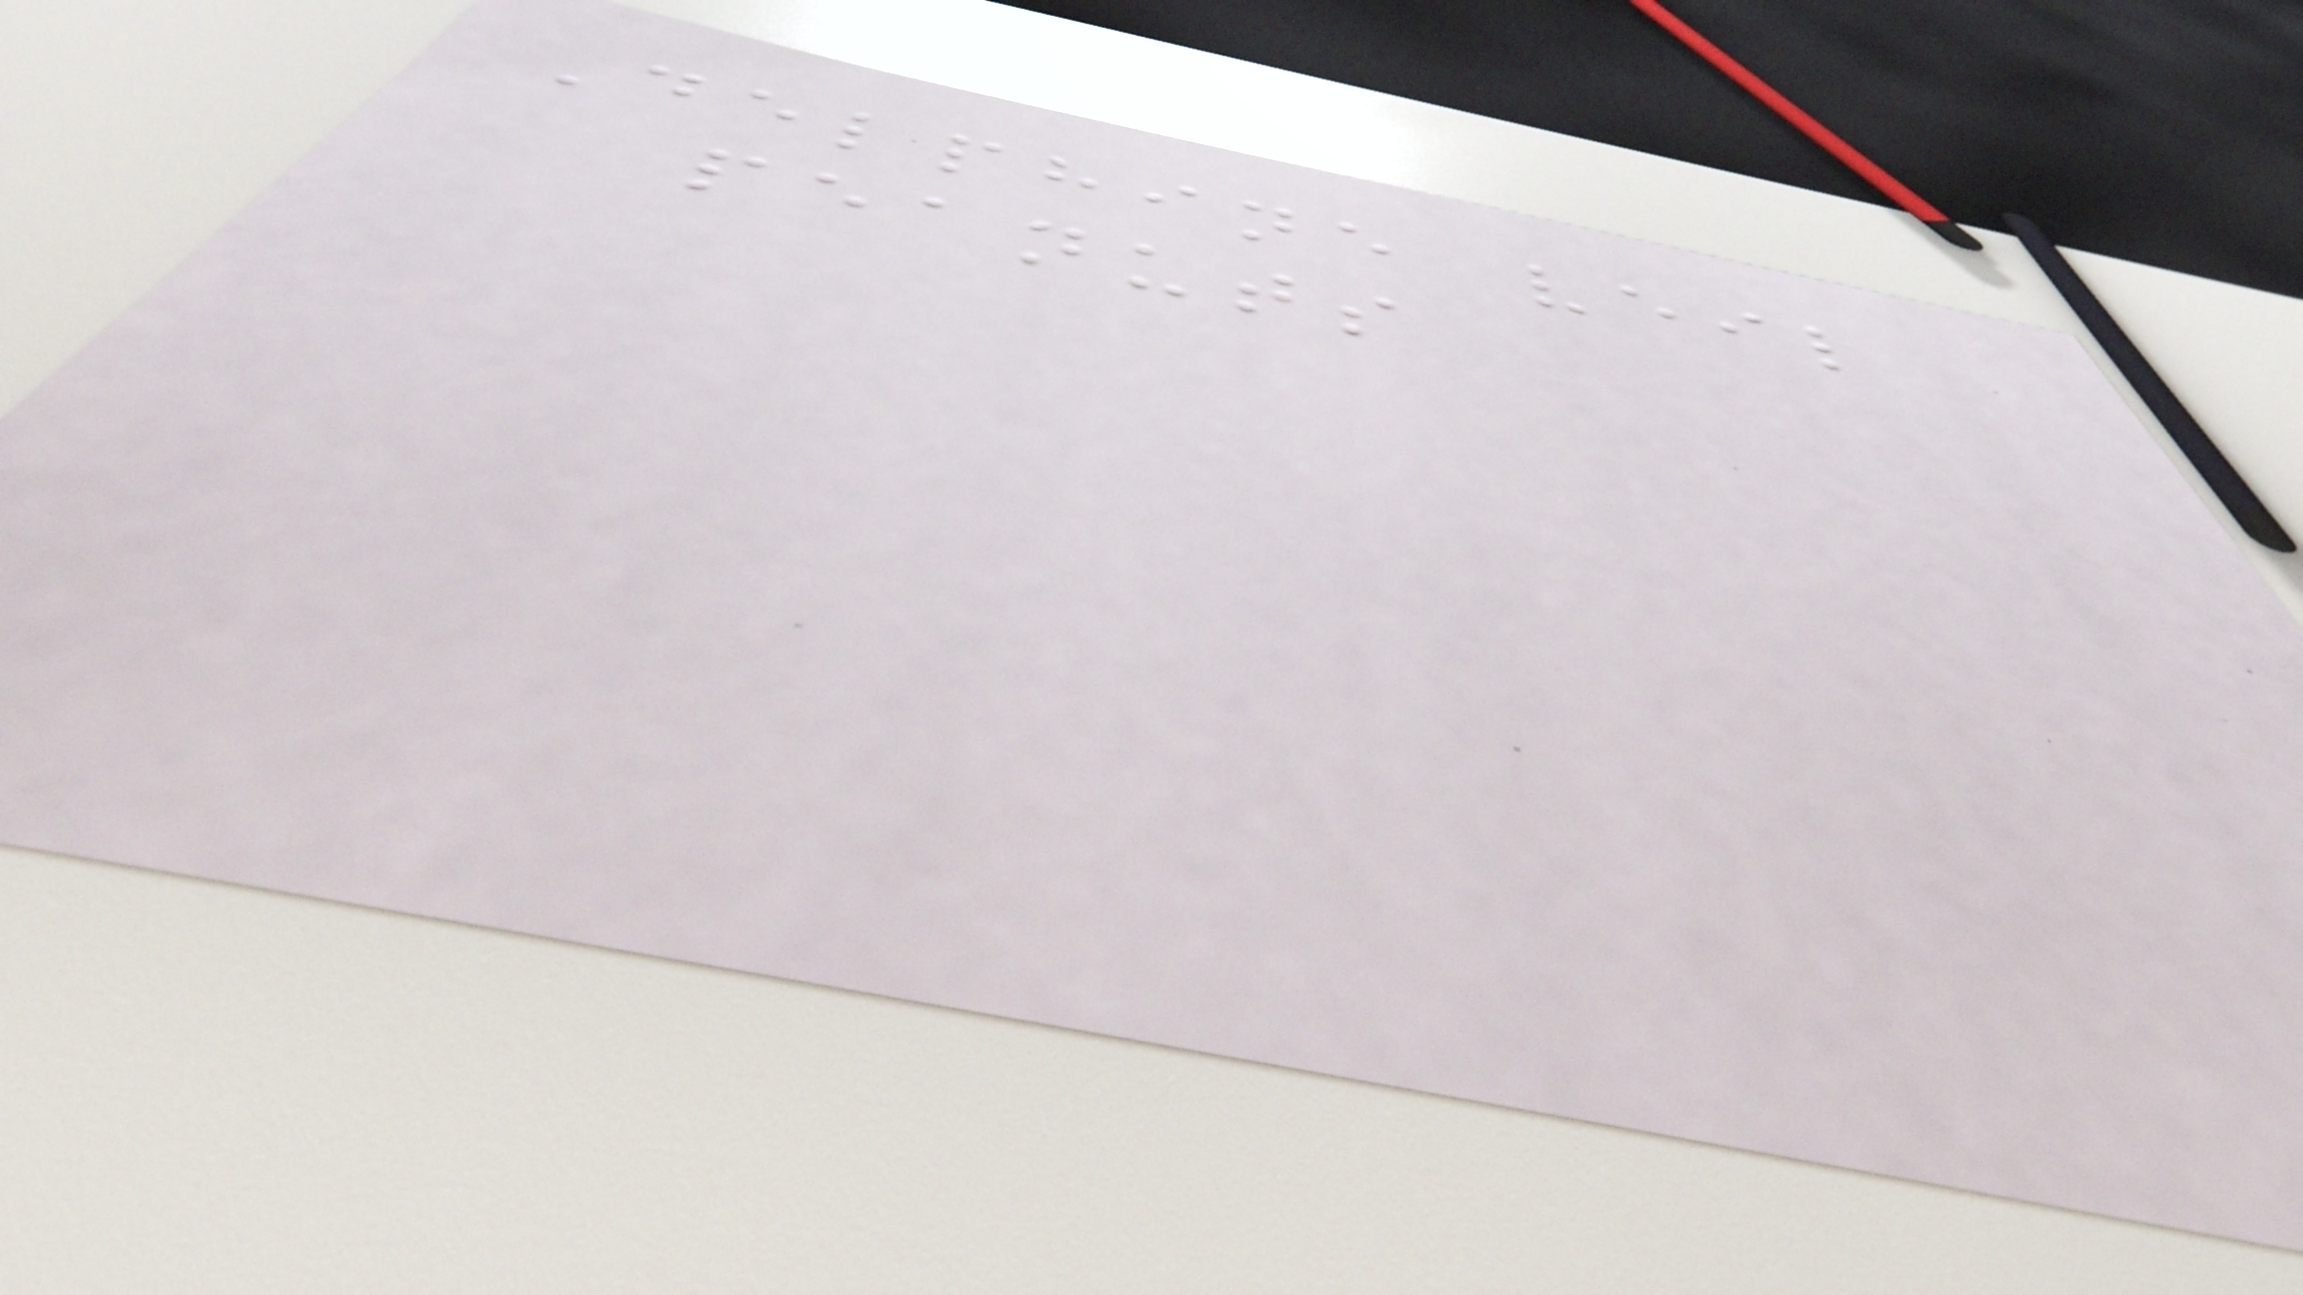Delphine veil
peanuts
